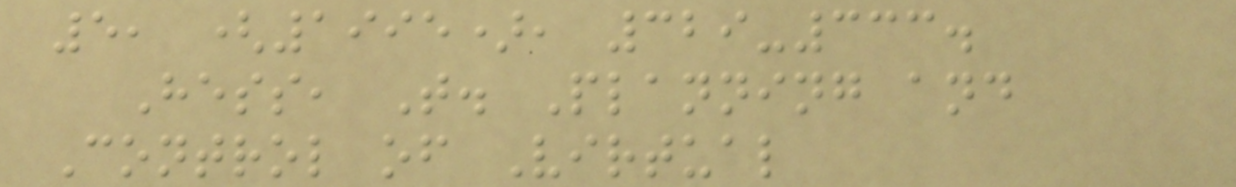5, (1995), 329-333.
Hess, T. Planning and
Control of Virtual
